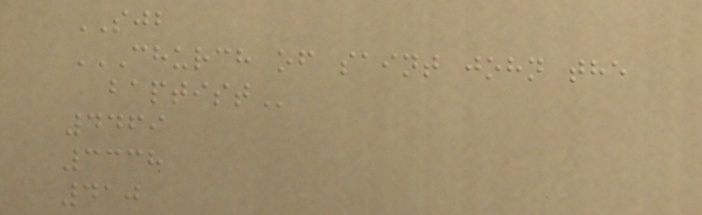SJB
CHURCH OF SAINT JOHN THE
BAPTIST
4469
3338
410
